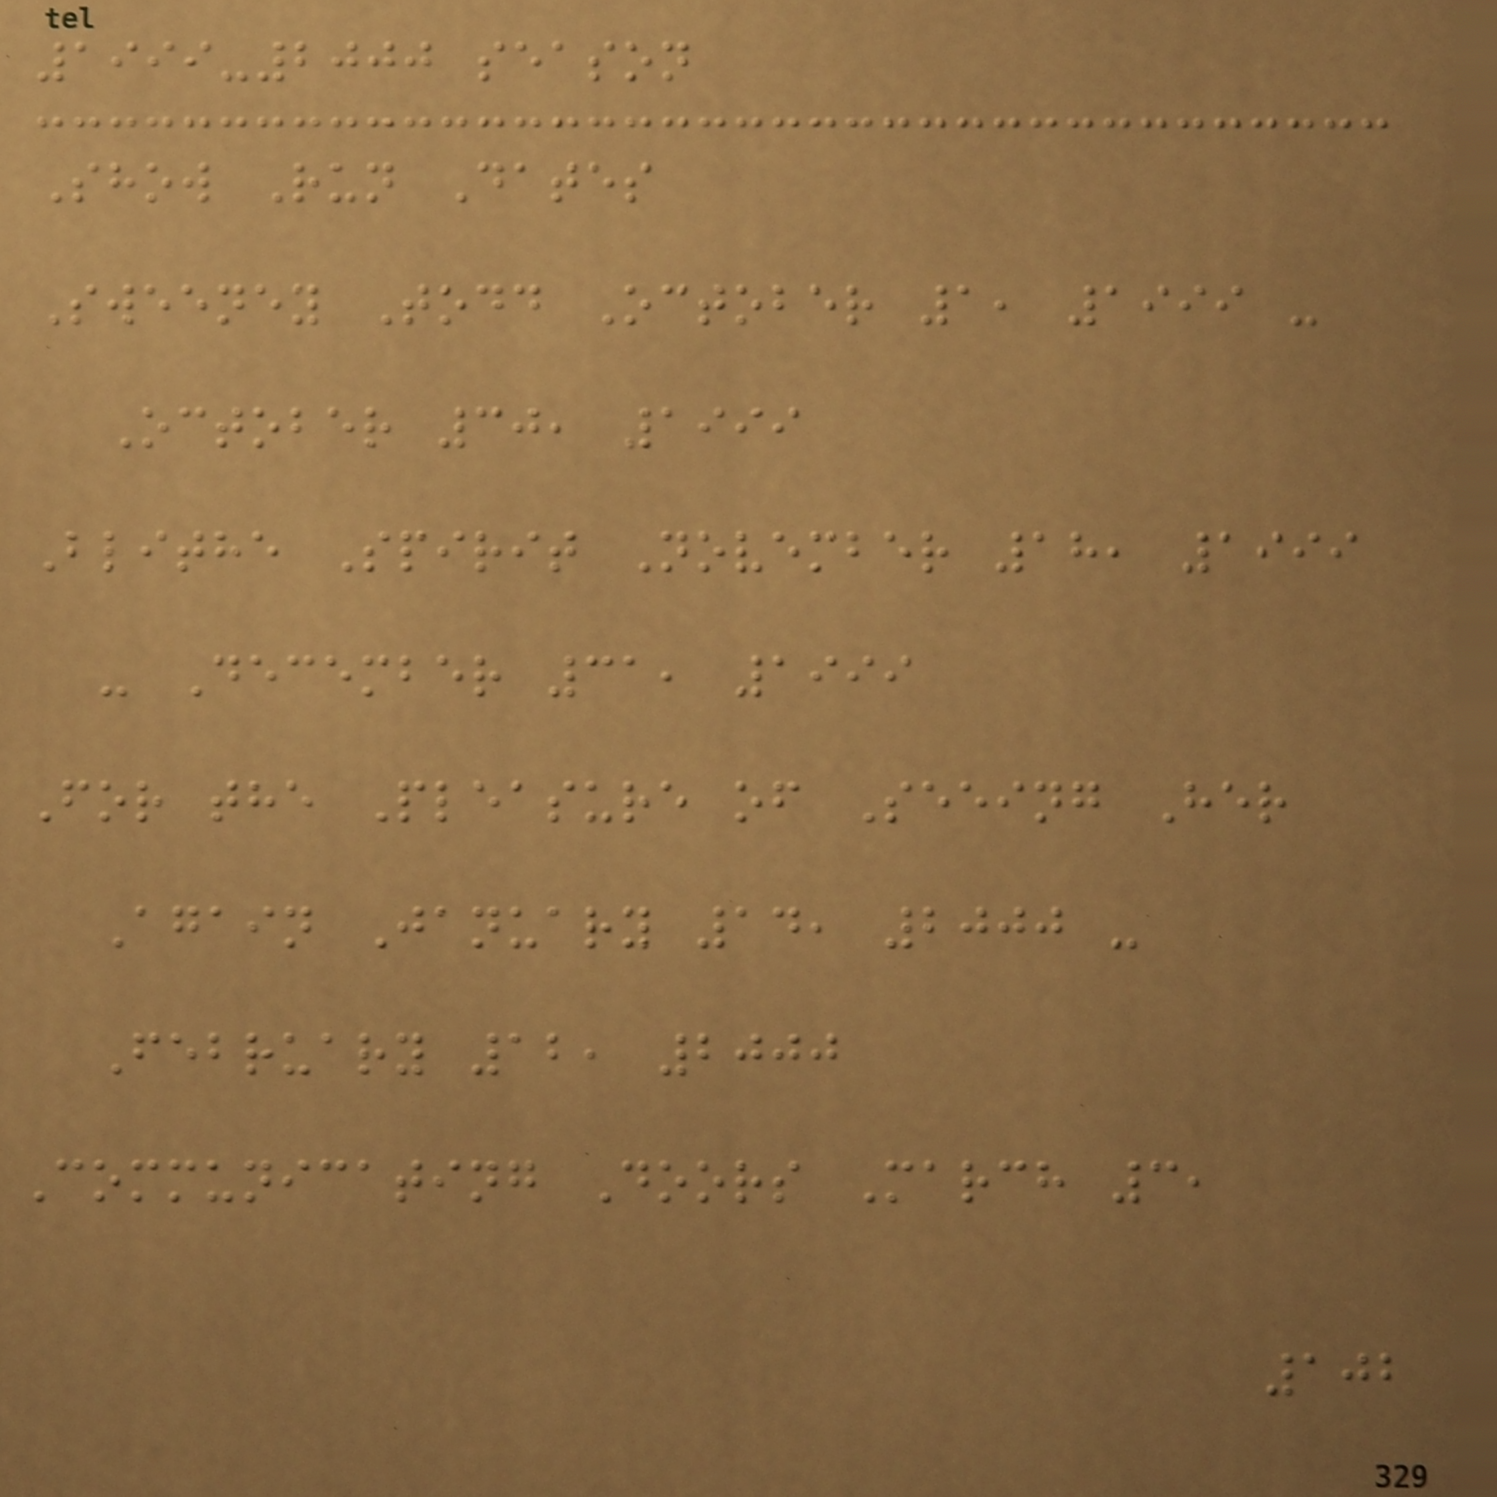1999-2000 season
Show Run Dates
Sweeney Todd October 1, 1999 -
October 30, 1999
Blithe Spirit November 18, 1999
- December 31, 1999
For the Pleasure of Seeing Her
Again January 14, 2000 -
February 12, 2000
Communicating Doors March 3,
102
